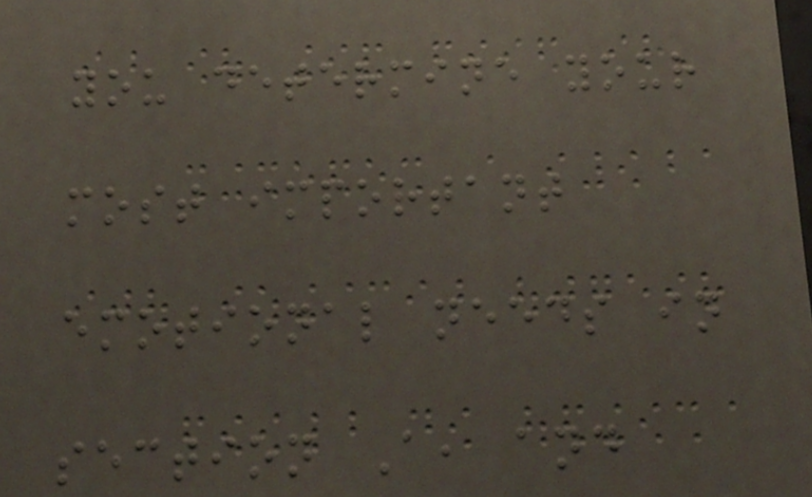you determine your
most important
emotional needs in
section A, and
